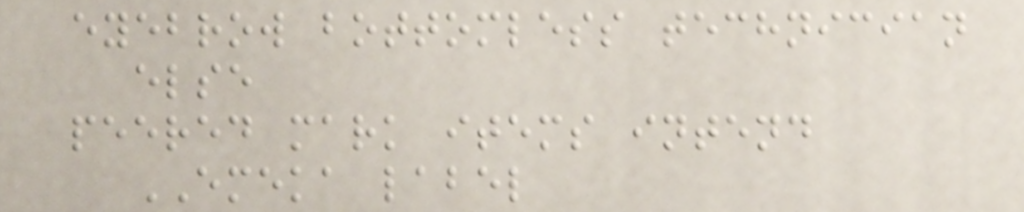eyebrow bottomless technician
else
peered mark items intend
EMEKA label
